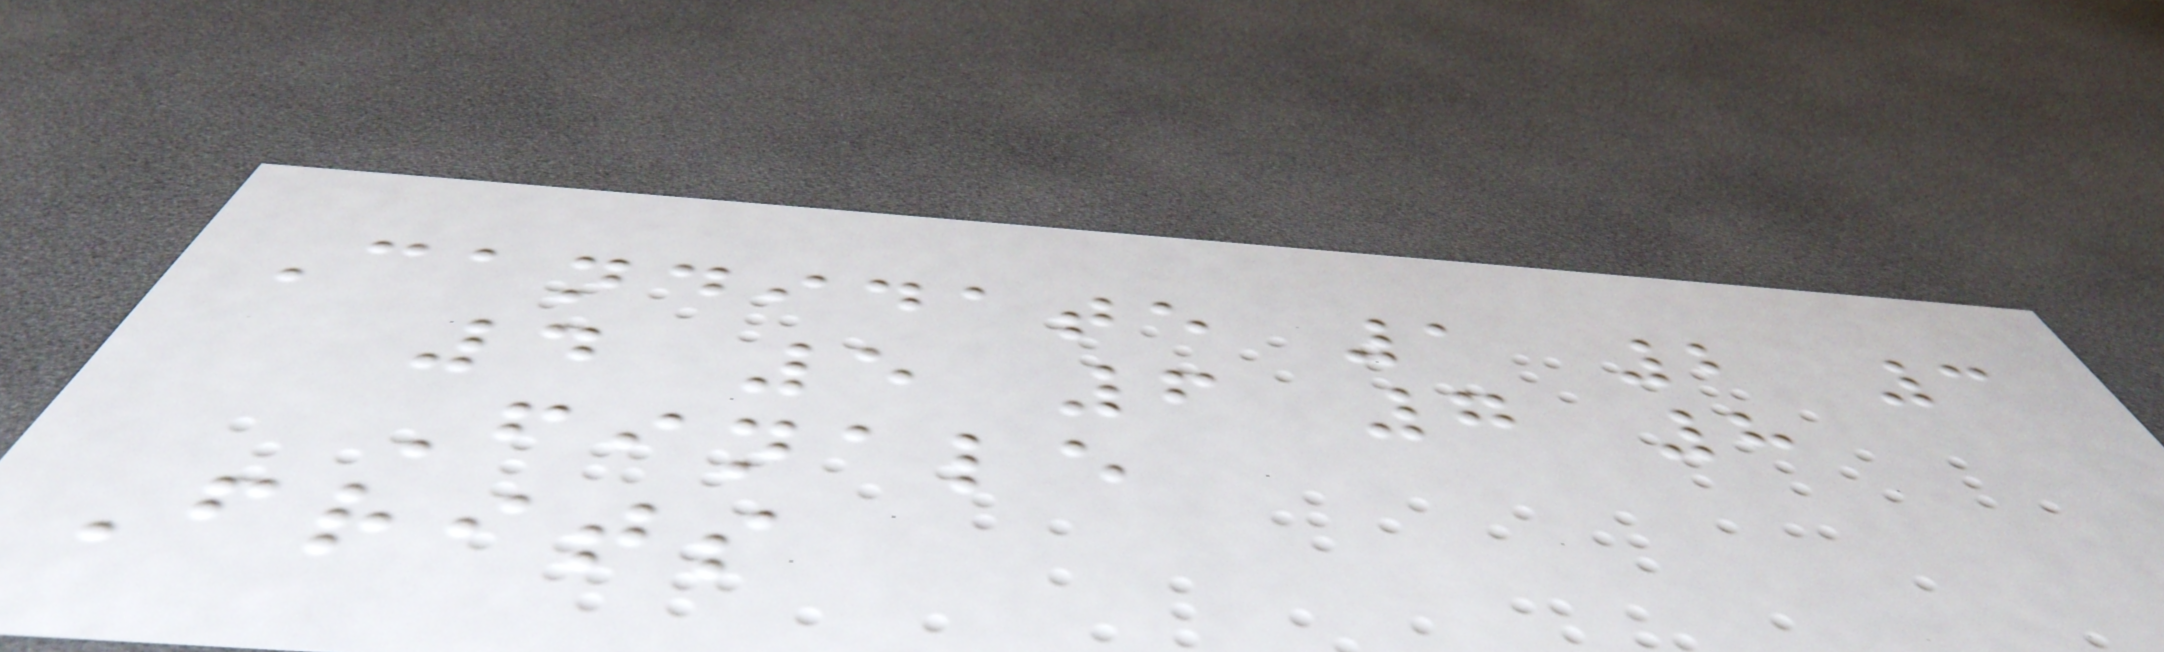Candidate 1 2 3
4 5 6 7 8
Finale
Frits
